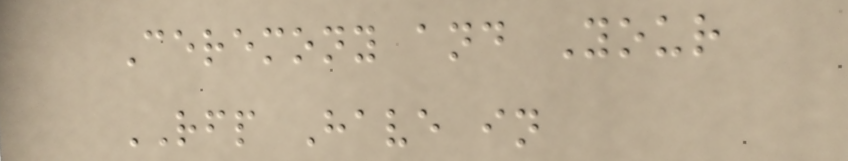Ceremony and Your
RFP Have in
